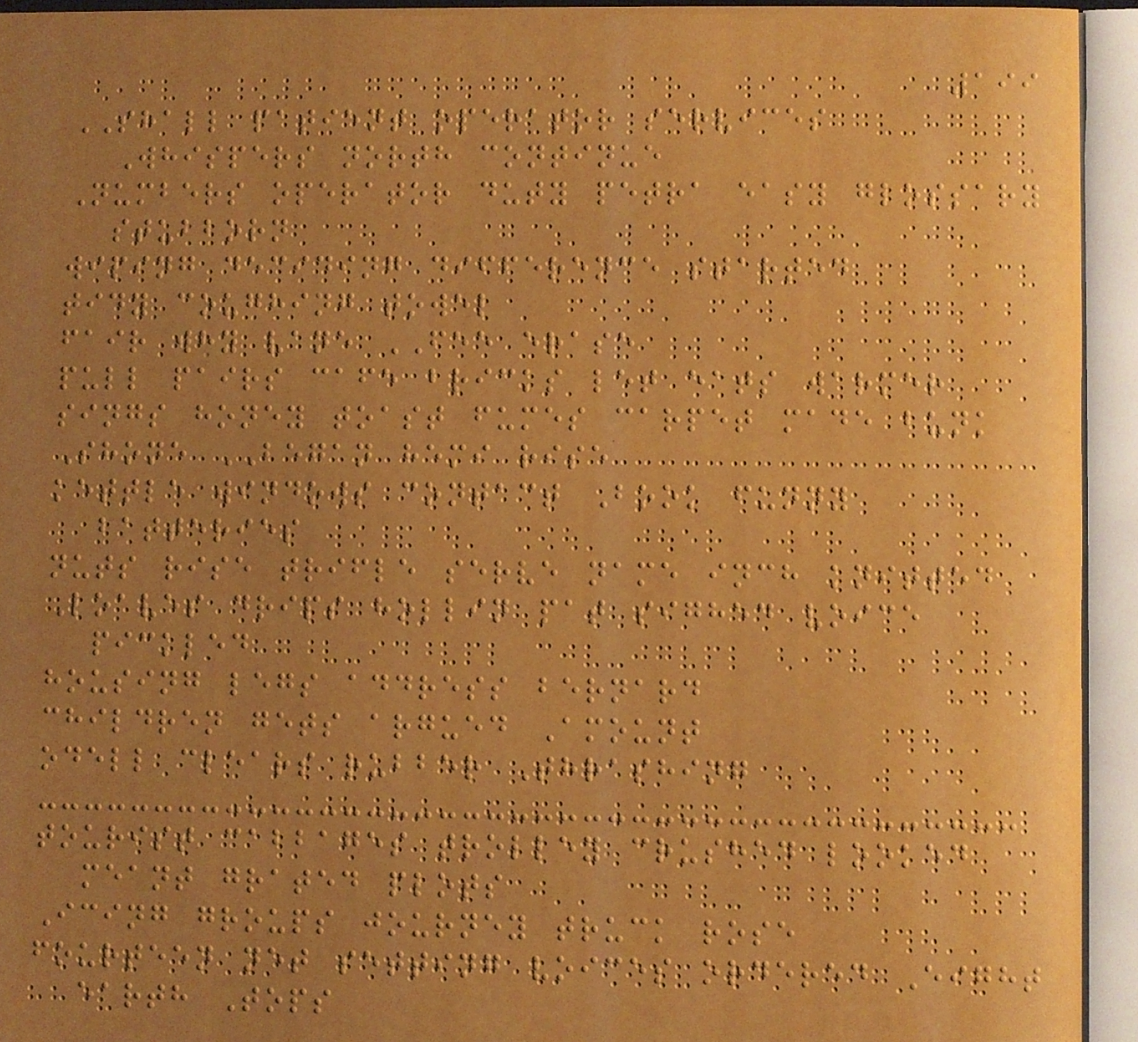199
SHALL patient operator services
Whispers north continue
Numbers operator duty petra easy glossary
stubborn
wiping deciding difference started
tidy coughing towel
fair why vane FEE erase
pull pairs cafe bricks let eats warmer
sings honey toast fumes carpet made bunk
Shone BEGAN hemi rise
kettle windows contact Book funny
batteries
nuts rise trifle serve name inch knitted
Loaves drips hollin pat sighed voice
pickled
housing legs address bernard
children gets argued Amount
odell clears rubber Thrashing
tourist cabbages trolley crushed looked
meant grated plots
Icing groups journey truck rose
fourteen net setting voices ordered Eight
earth Tops
